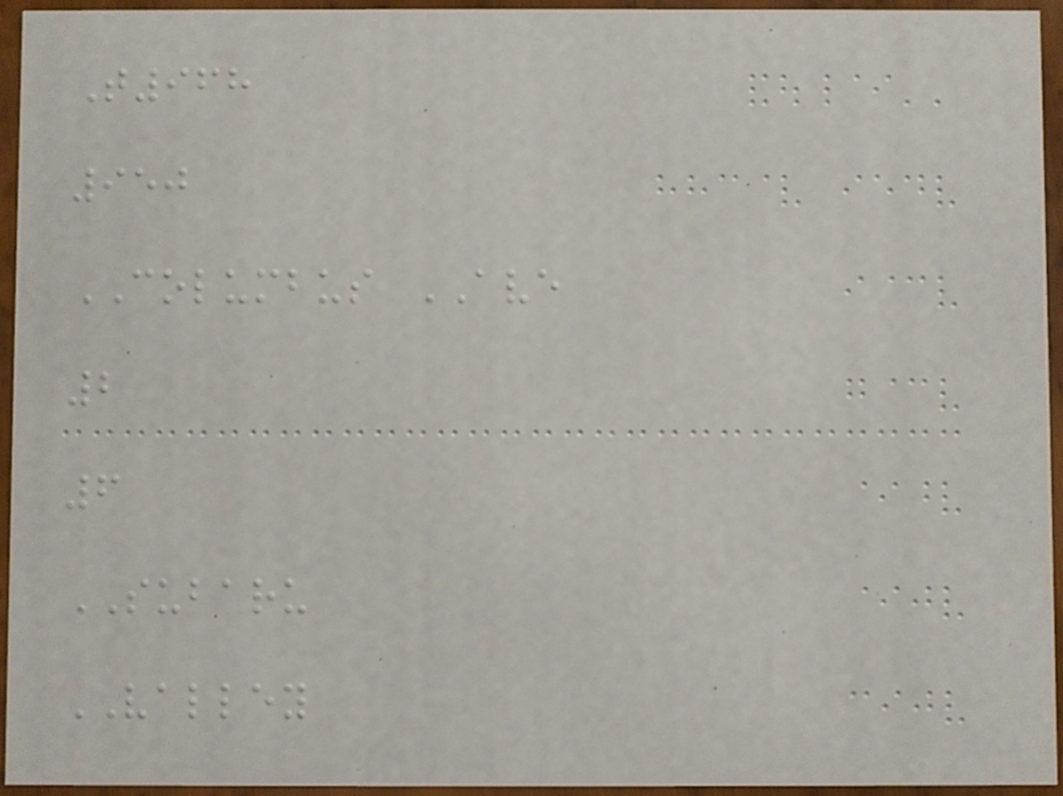T968
950
COLUMBUS AVE
2
6
SUBARU
VALLEY
